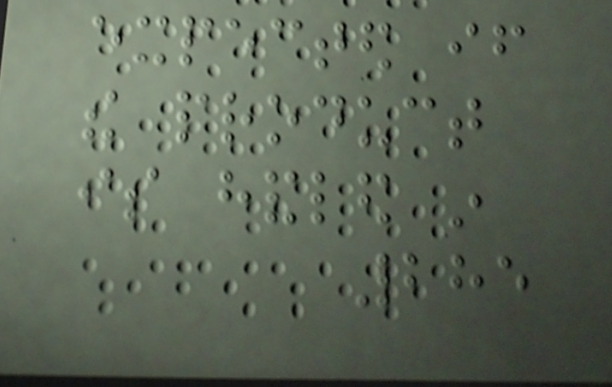expected if
the product
is handled in
285
